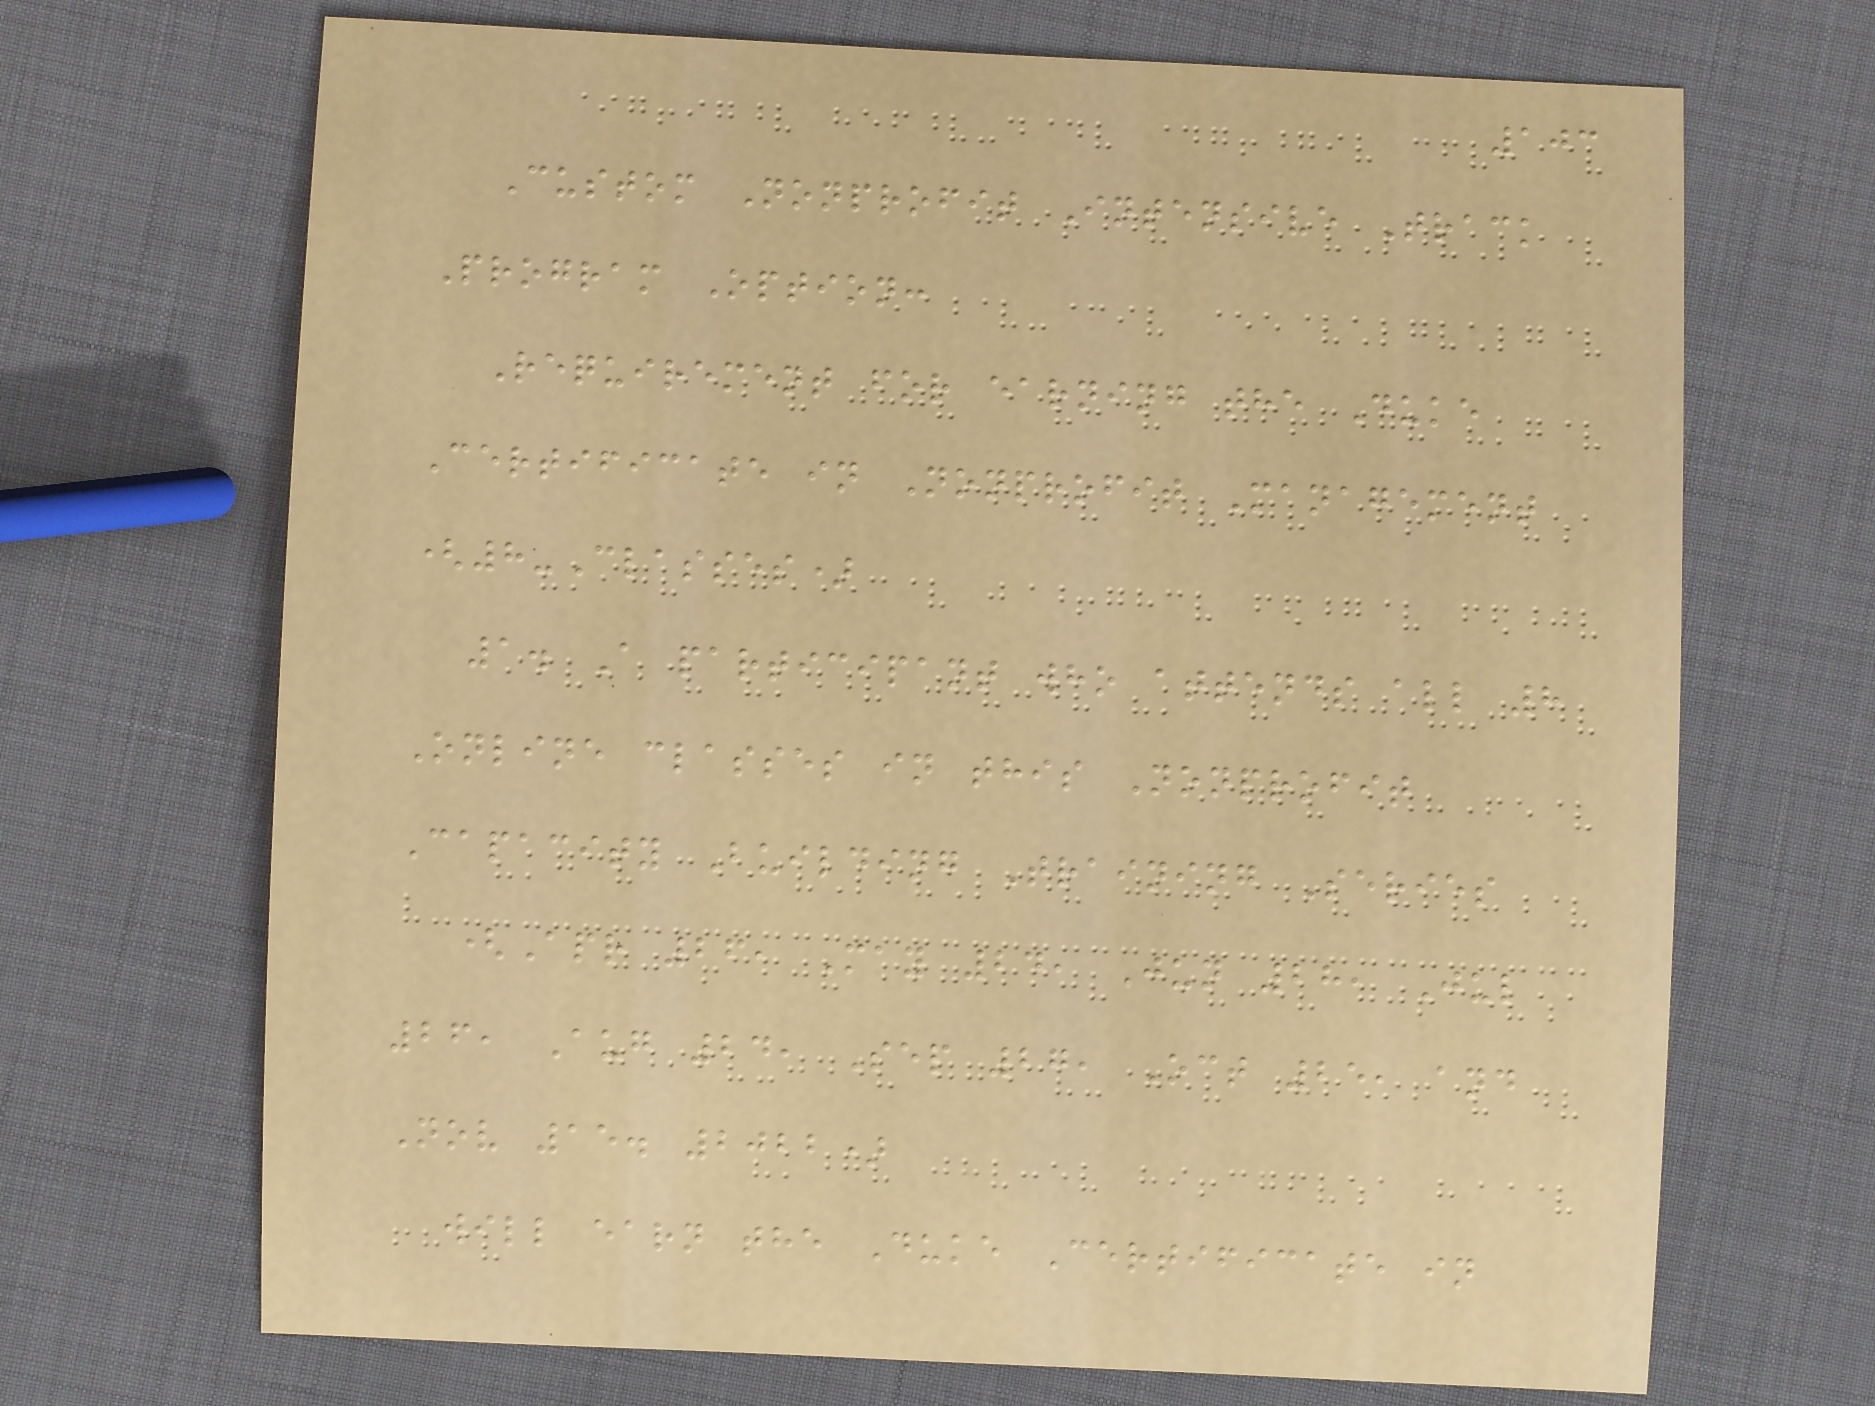103
Custom Nonprofit Intensive Track
Program Option:
Requirement for earning the Duke
Certificate in Nonprofit Management
(8-Classes)
1. A participant who attends all 8
Online classes in this Nonprofit
Capacity Building Training Series
(Apr 26, May 24, Jun 28, Jul
26, Aug 24, Sep 27, Oct 25, and
Nov 15. 2022)
will earn the Duke Certificate in
